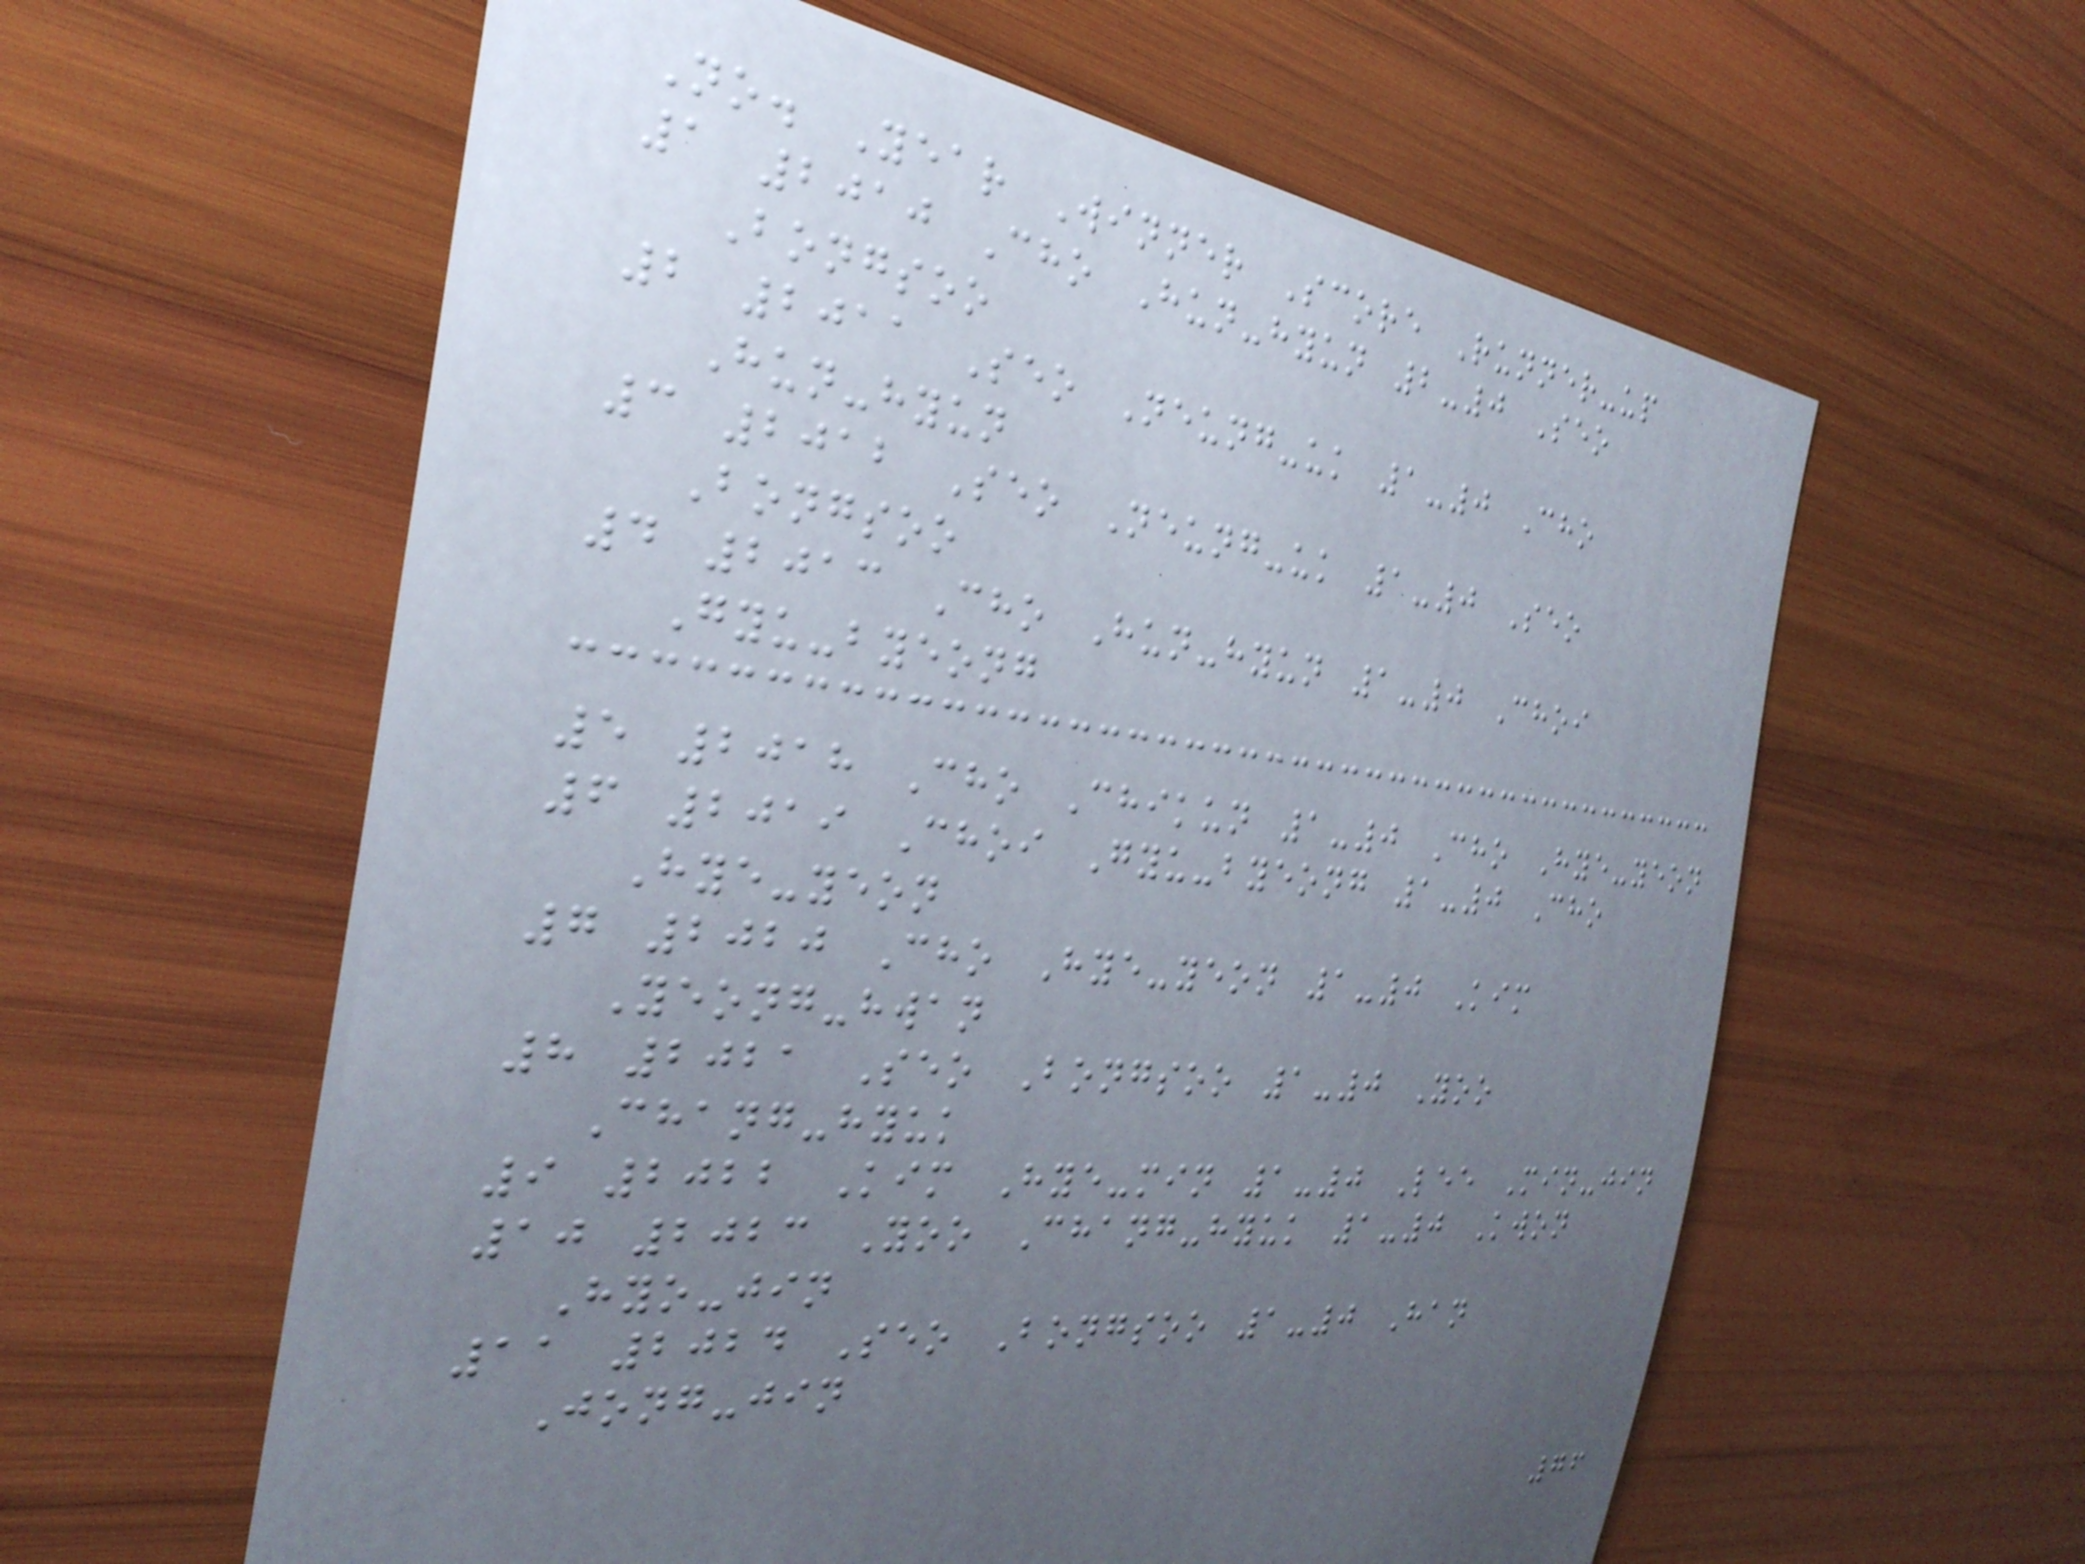No. Year Winner Score Runner-up
1 2010 Cho Hun-hyun 2-0 Seo
Bongsoo
2 2011 Seo Neung-uk 1-0 Cho
Hun-hyun
3 2012 Seo Neung-uk 1-0 Seo
Bongsoo
4 2013 Cho Hun-hyun 1-0 Choi
Gyu-byeong
5 2018 Cho Chikun 1-0 Cho Hye-yeon
6 2019 Choi Gyu-byeong 1-0 Cho
Hye-yeon
7 2020 Cho Hye-yeon 1-0 Kim
Yeong-hwan
8 2021 Seo Bongsoo 1-0 Yoo
Chang-hyuk
9 2022 Kim Hye-min 1-0 Lee Min-jin
10 2023 Yoo Chang-hyuk 1-0 Kwon
Hyo-jin
11 2024 Seo Bongsoo 1-0 Han
Jong-jin
76
